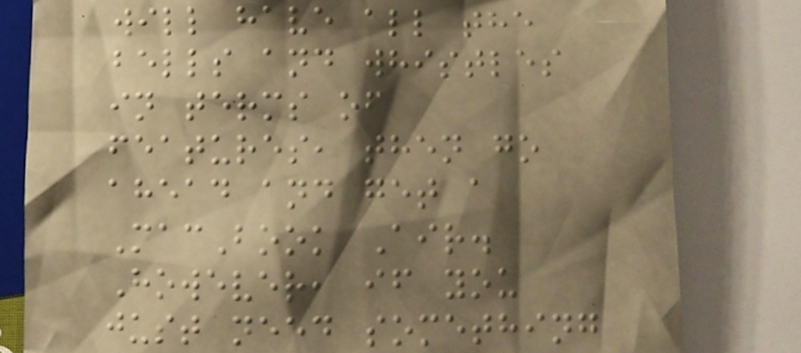will have all the
bells and whistles
in terms of
features, then go
ahead and get a
MacBook Air.
However, if you
just need something
